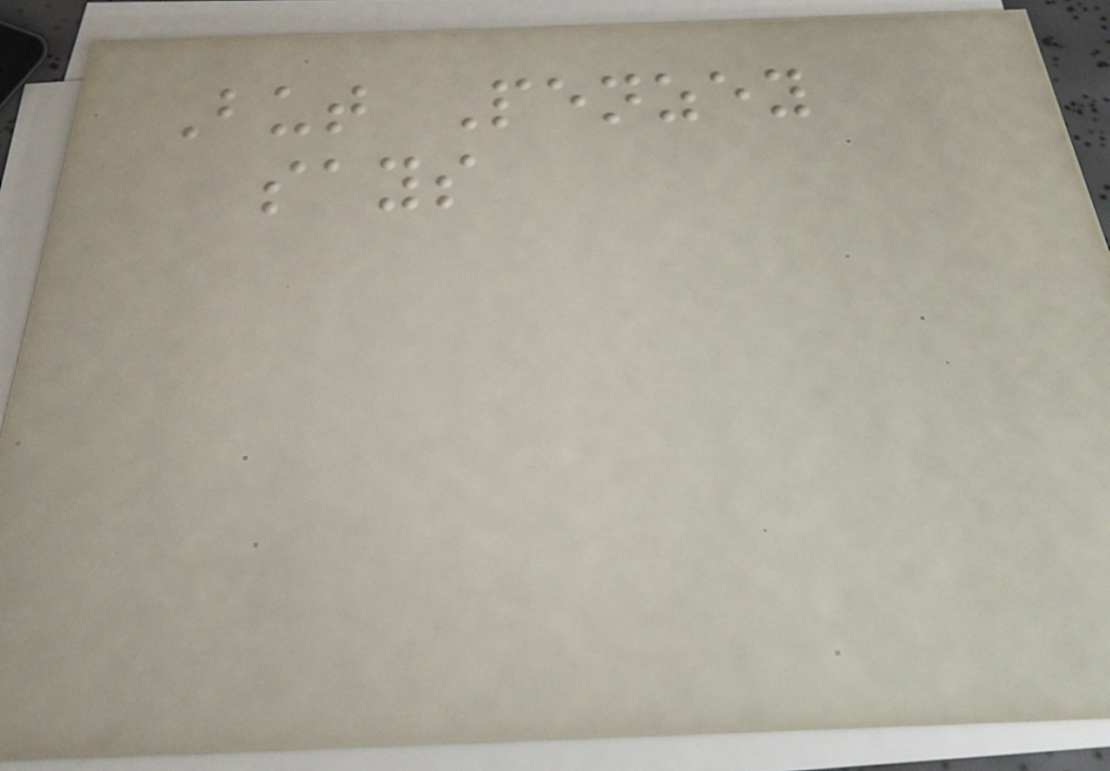But Penzey
says
